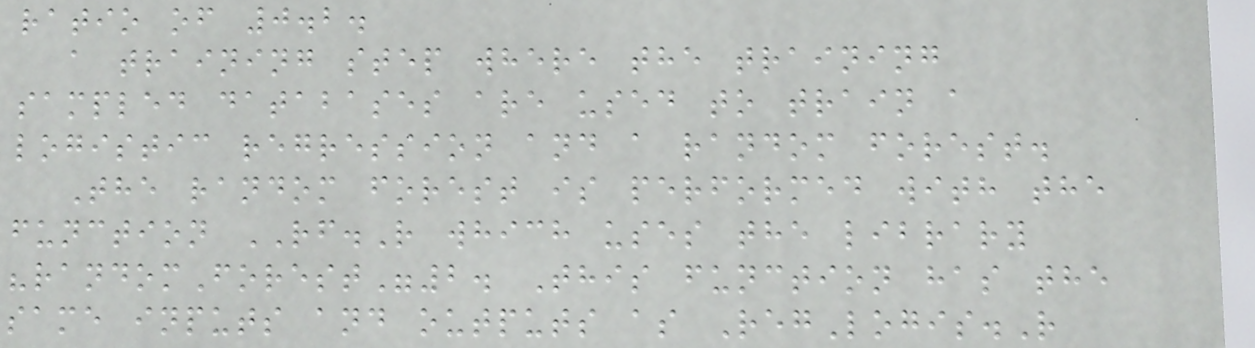ratio of 0.2.
a training step where the training
sampled databases are used to train a
logistic regression and a random forest.
The random forest is performed with the
function RF.R which uses the library
"randomForest"2. This function has the
same inputs and outputs as RegLogis.R
